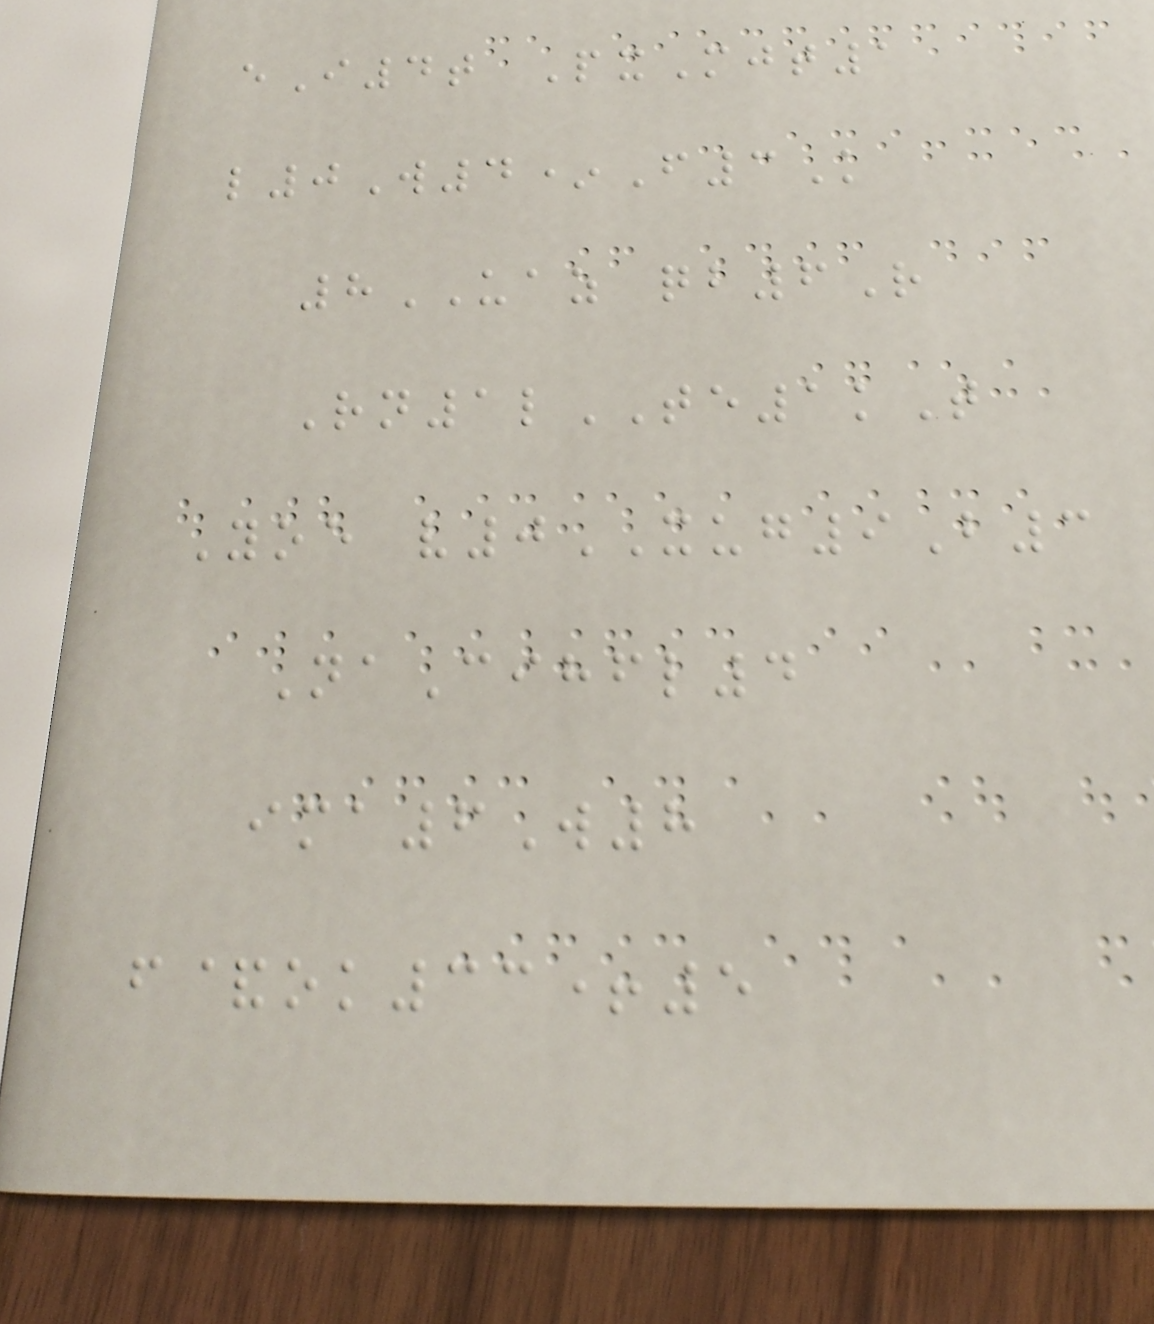eI4t PxMjt1
l0W4*F3K
8UAZ qb6R
Rn1lTE1kT
Yoe v0XUG9B3
NaCihfl4
ima6W8
f&ok33+5
